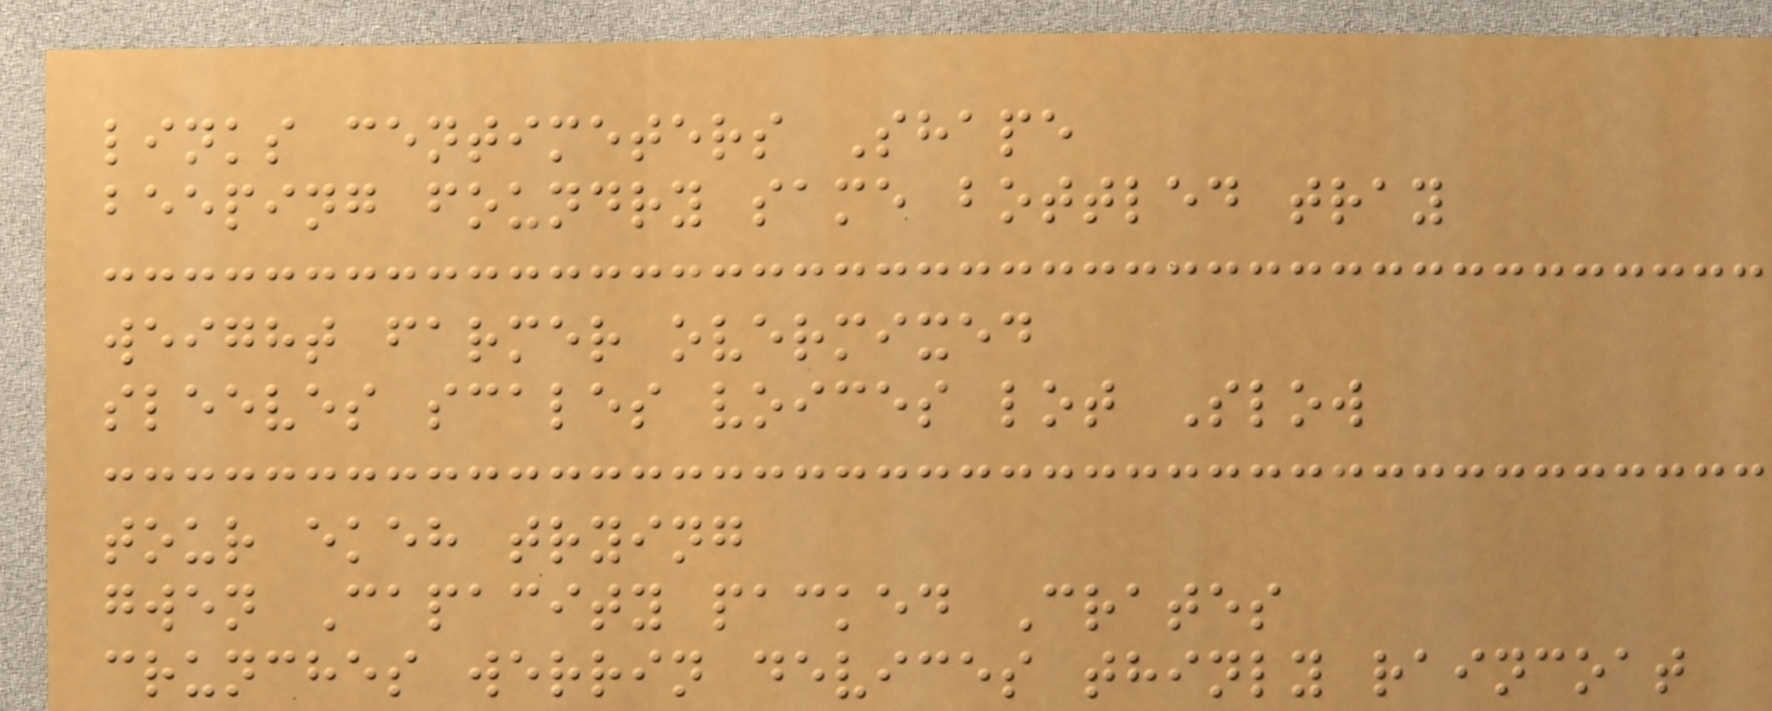links centimeters Shape
beeping foundry same bottled tray
weight farmer overmixed
sleeves scales voices lot Slow
tour ekeh trying
gwen Capacity packed Crates
crunches werrin devices thinly raincoat
